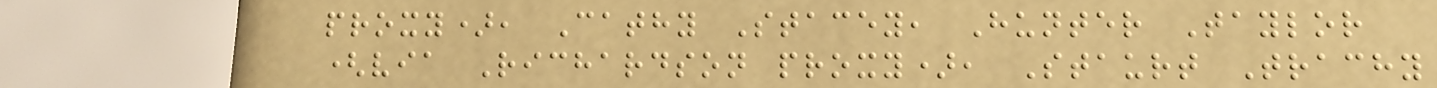proxy), Cathy Stacey, Hunter Taylor
(via Richardson proxy), Staurt Trachy
